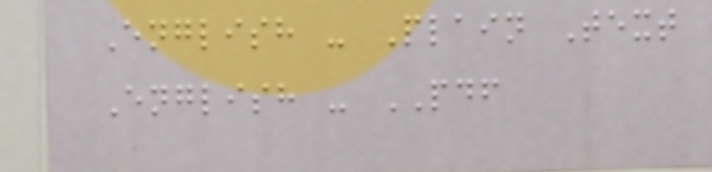English - Plain Text
English - PDF
